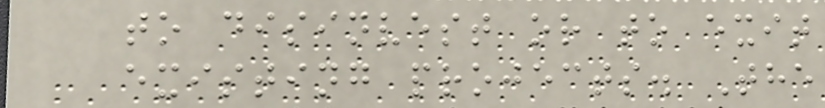to disinvest or to exit
existing projects. The
